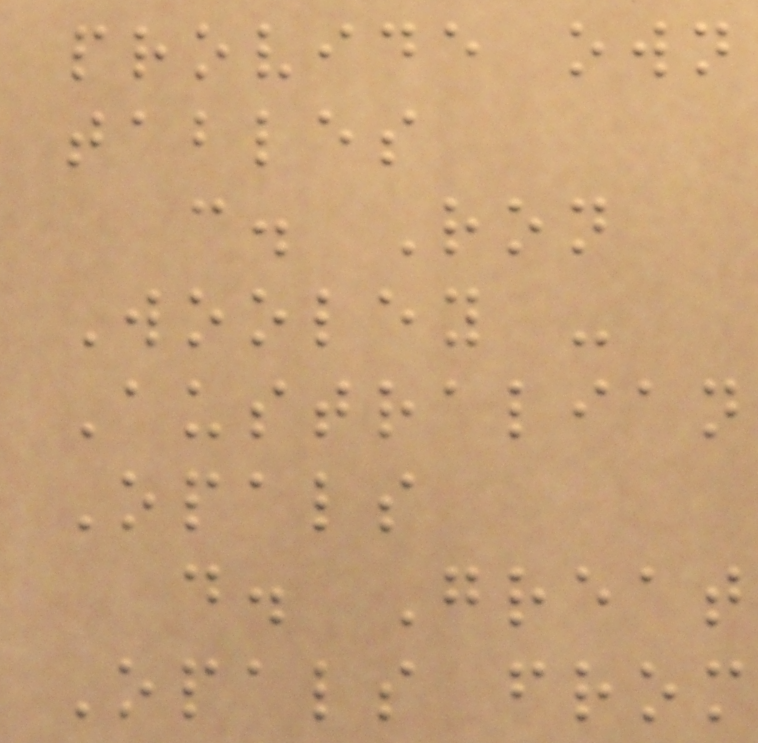provide own
tables
c. Ron
Wooley -
Australian
Opals
d. Great
Opals from
